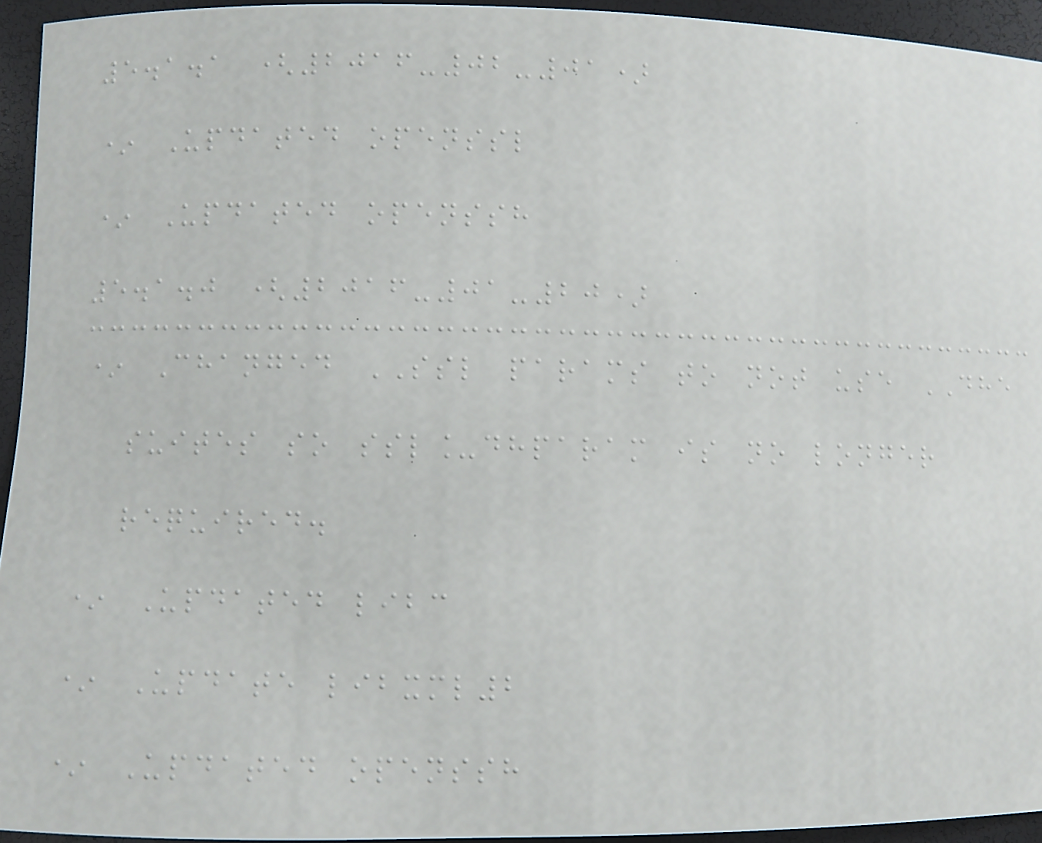5.1.1 (2016-02-01)
* Updated openssl
* Updated openssh
5.1.0 (2016-01-20)
* Changed SSL params to not use DHE
suites so ssl_dhparam is no longer
required.
* Updated libc
* Update libxml2
* Updated openssh
